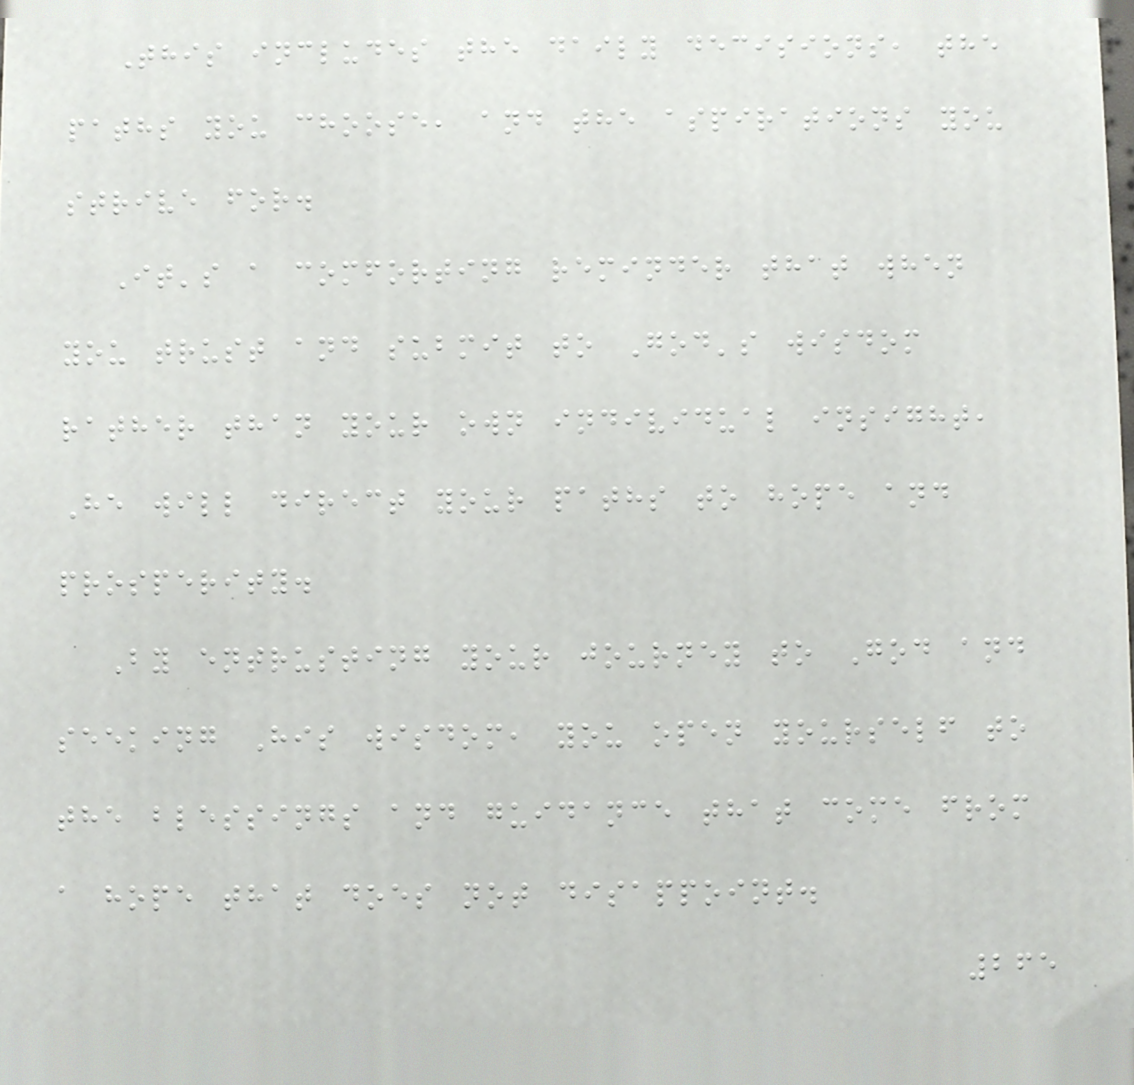This includes the daily decisions, the
paths you choose, and the aspirations you
strive for.
It's a comforting reminder that when
you trust and submit to God's wisdom
rather than your own individual insight,
He will direct your paths to hope and
prosperity.
By entrusting your journey to God and
seeking His wisdom, you open yourself to
the blessings and guidance that come from
a hope that does not disappoint.
265
